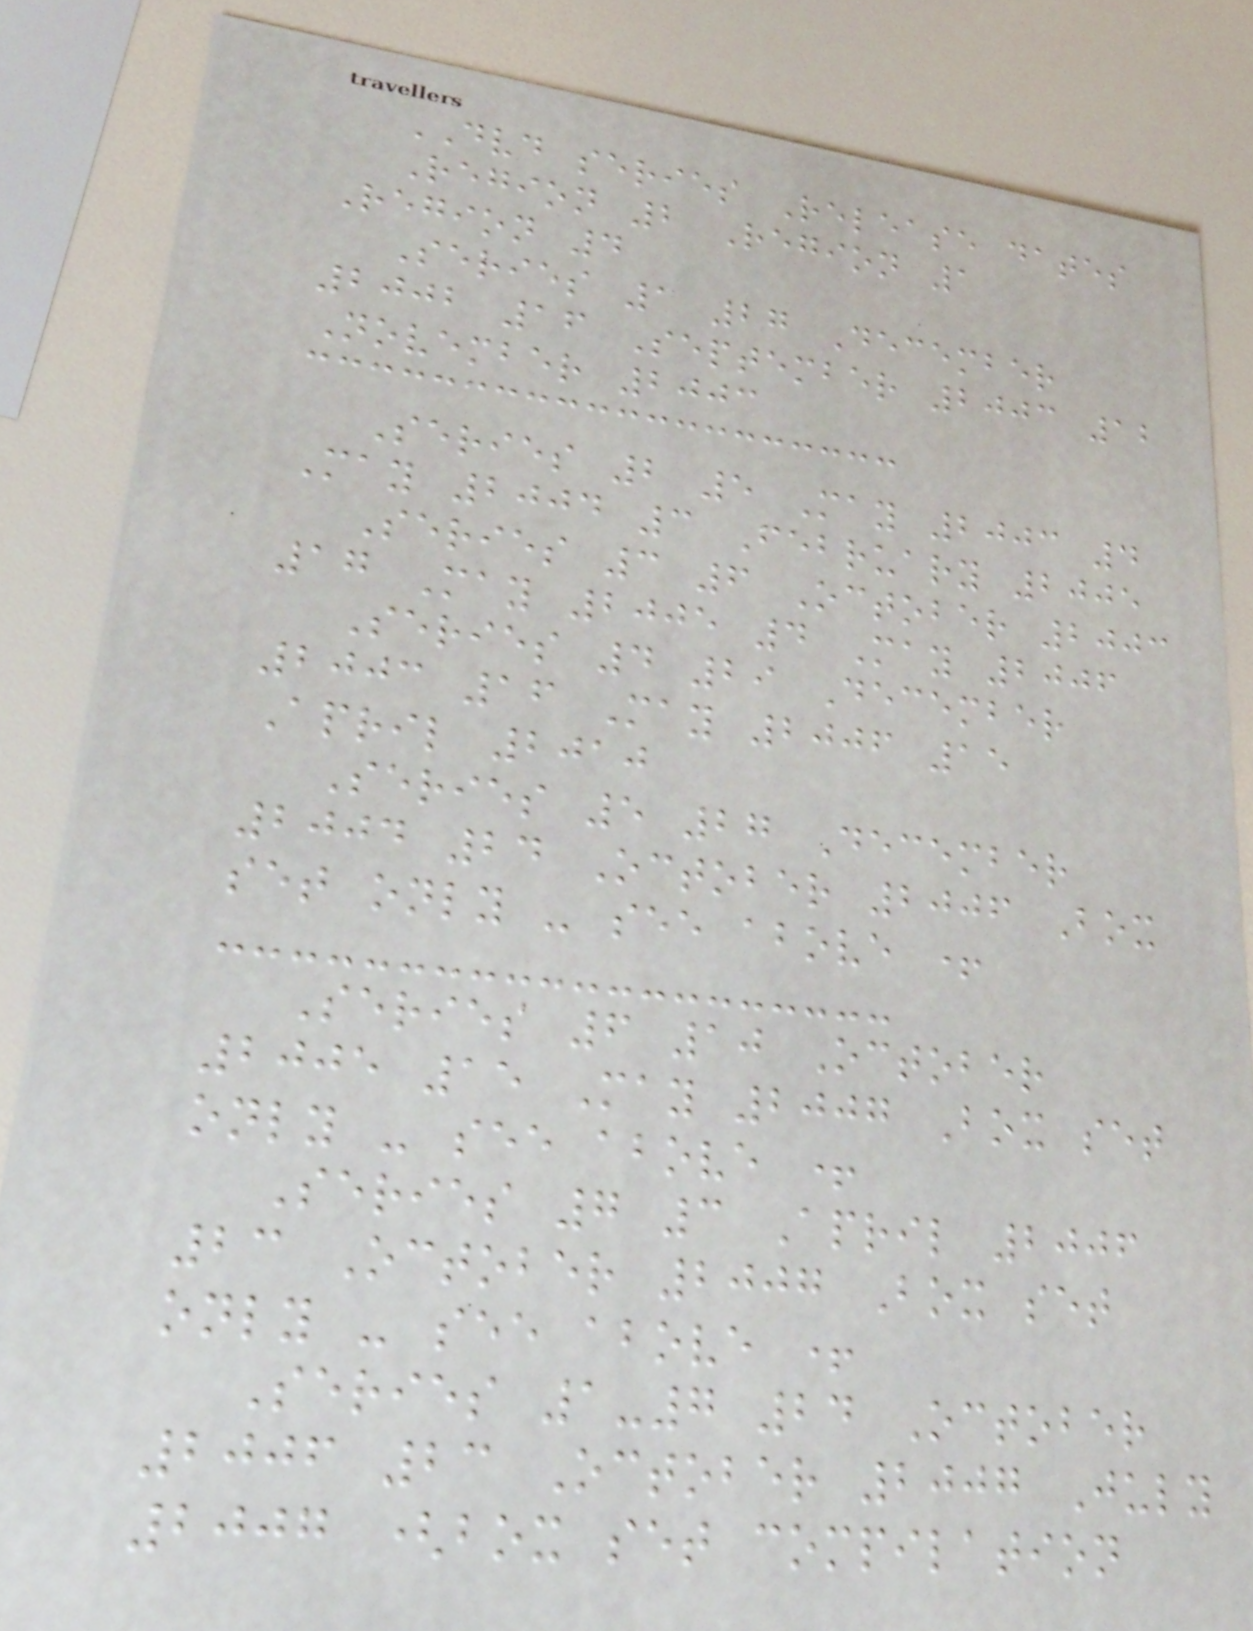DVD series Release dates
Region 2 Region 1
Region 4
Series 1 27 December
2002 16 September 2003 12
November 2003
Series 2 5 May 2003 4
May 2004 3 February 2005
Series 3 6 October 2003
17 May 2005 4 May 2006
Series 4 29 December
2003 16 May 2006 15
April 2010
Series 5 27 December
2004 24 October 2006 Box
set only - see above +
Series 6 10 October
2005 15 May 2007 Box set
only - see above +
Series 7 3 April 2006
23 October 2007 Box set
only - see above +
Series 1-7 24 October
2006 23 October 2007 July
2007 (box set compilation
